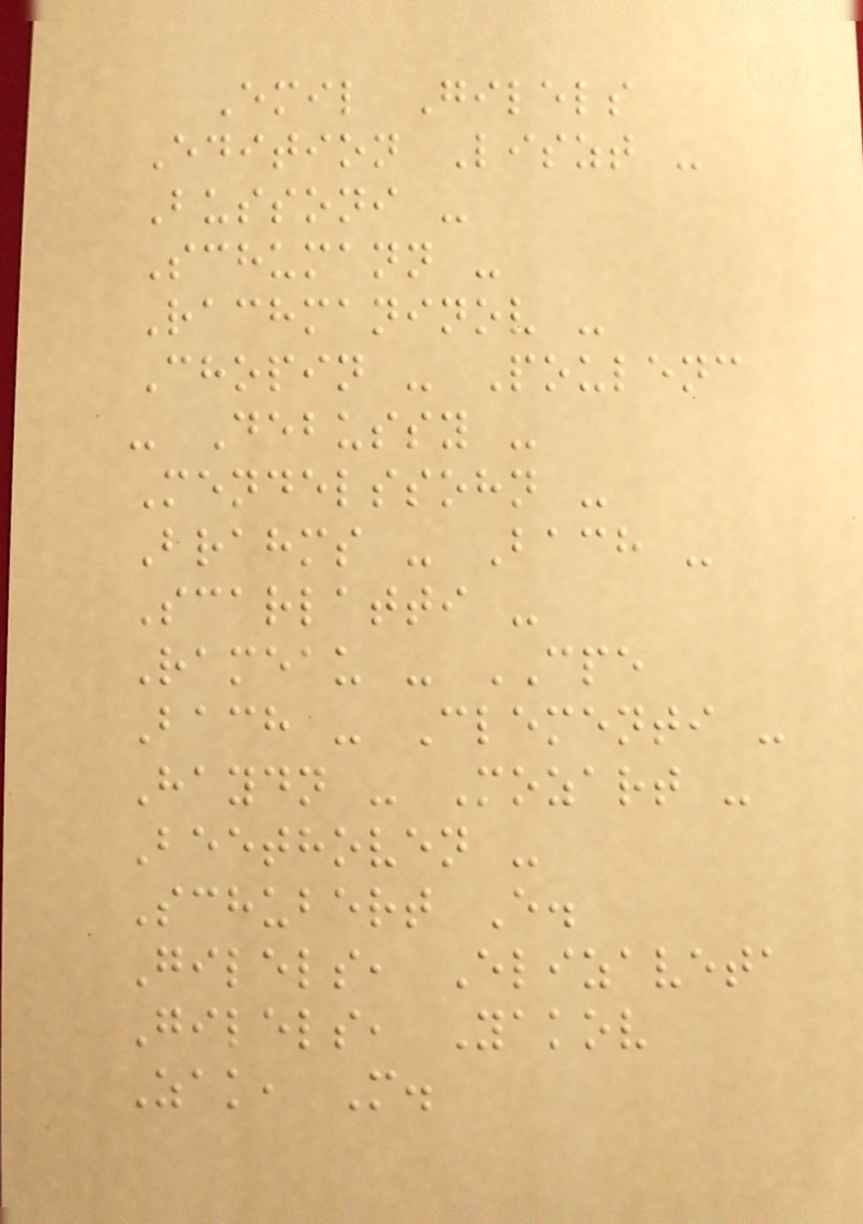Emil Gilels
Edition Liszt -
Bussoni -
Schumann -
Rachmaninov -
Chopin - Poulenc
- Debussy -
Mendelssohn -
Brahms - Bach -
Scarlatti -
Rameau - CPE
Bach - Clementi -
Haydn - Mozart -
Beethoven -
Schubert E.
Gilels, Elizaveta
Gilels, Yakov
Zak, M.
